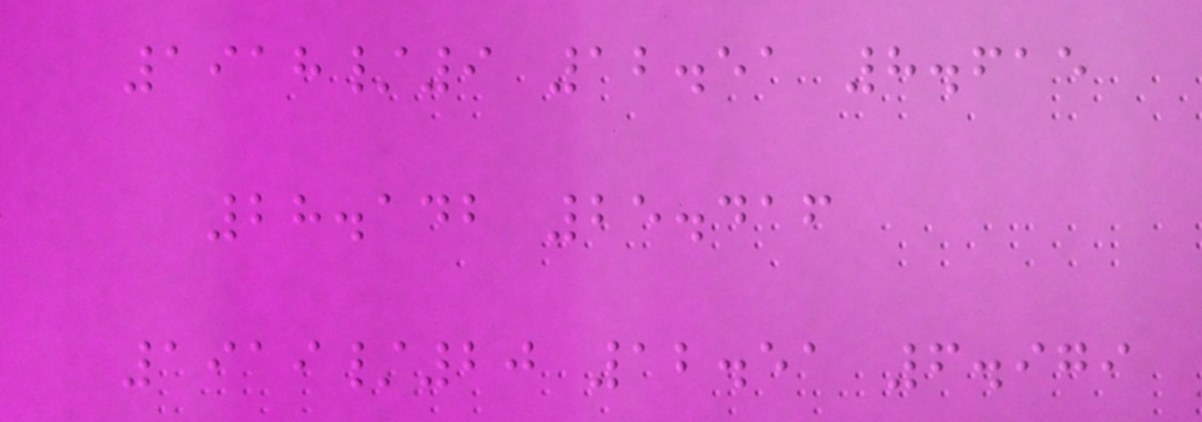1918/9 12.51 8.615
28.142 25.416
1919/20 12.51 6.979
